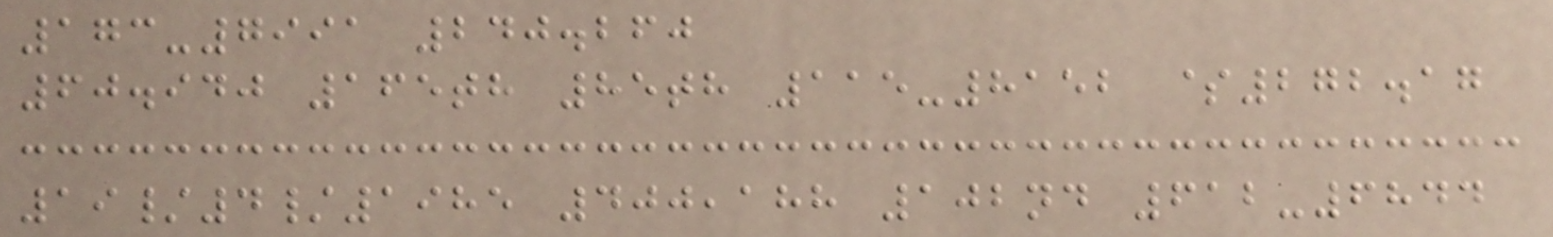173-7991 240.260
60.940 165th 85th 115-8152 $272.17
19/4/1985 400,188 102nd 612-6844
